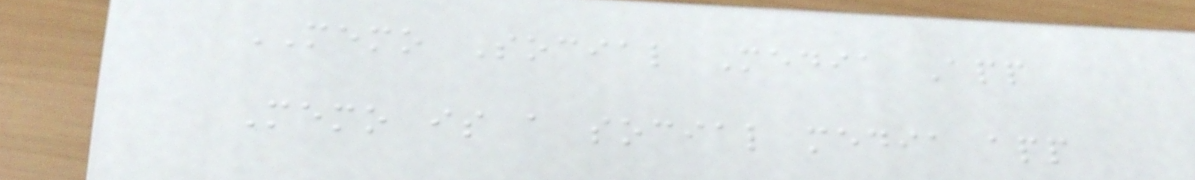MEMO Social Media App
Memo is a social media app
